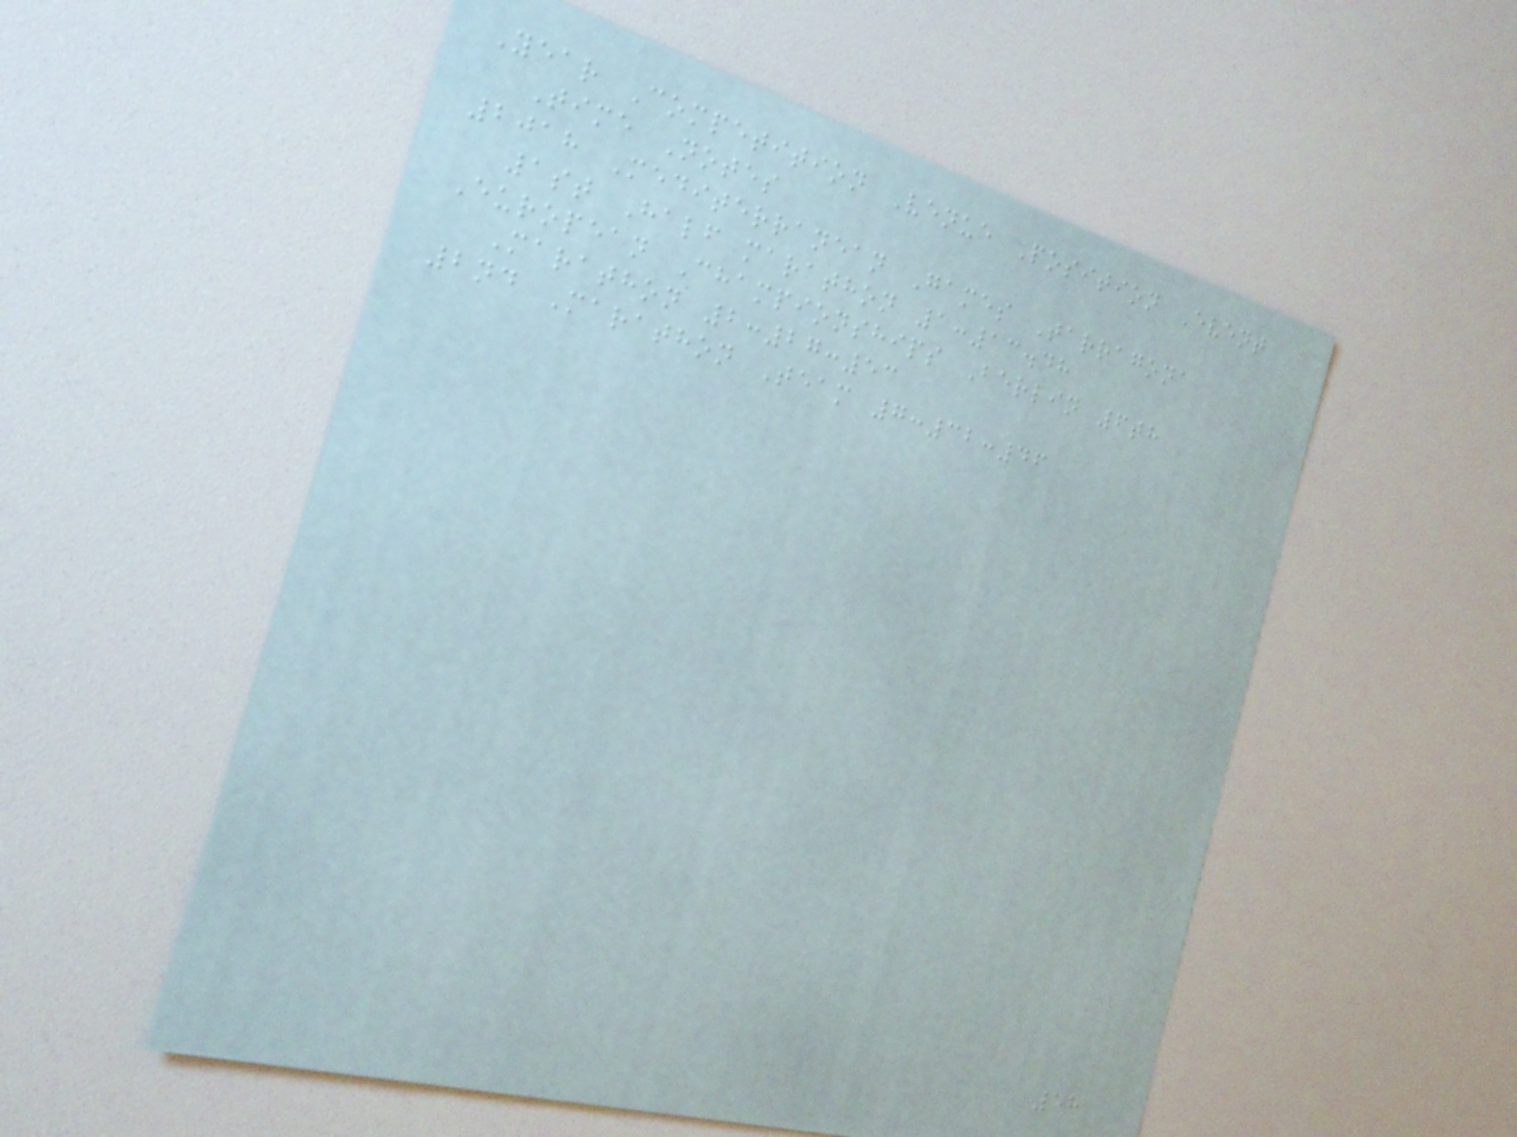Year Competition Venue Position Event
Time Notes
2018 Mediterranean Games Tarragona
1st Half marathon 1:13.48
European Championships Berlin 6th
Marathon 2:27:53
2nd Marathon Team 7:32:46
58
